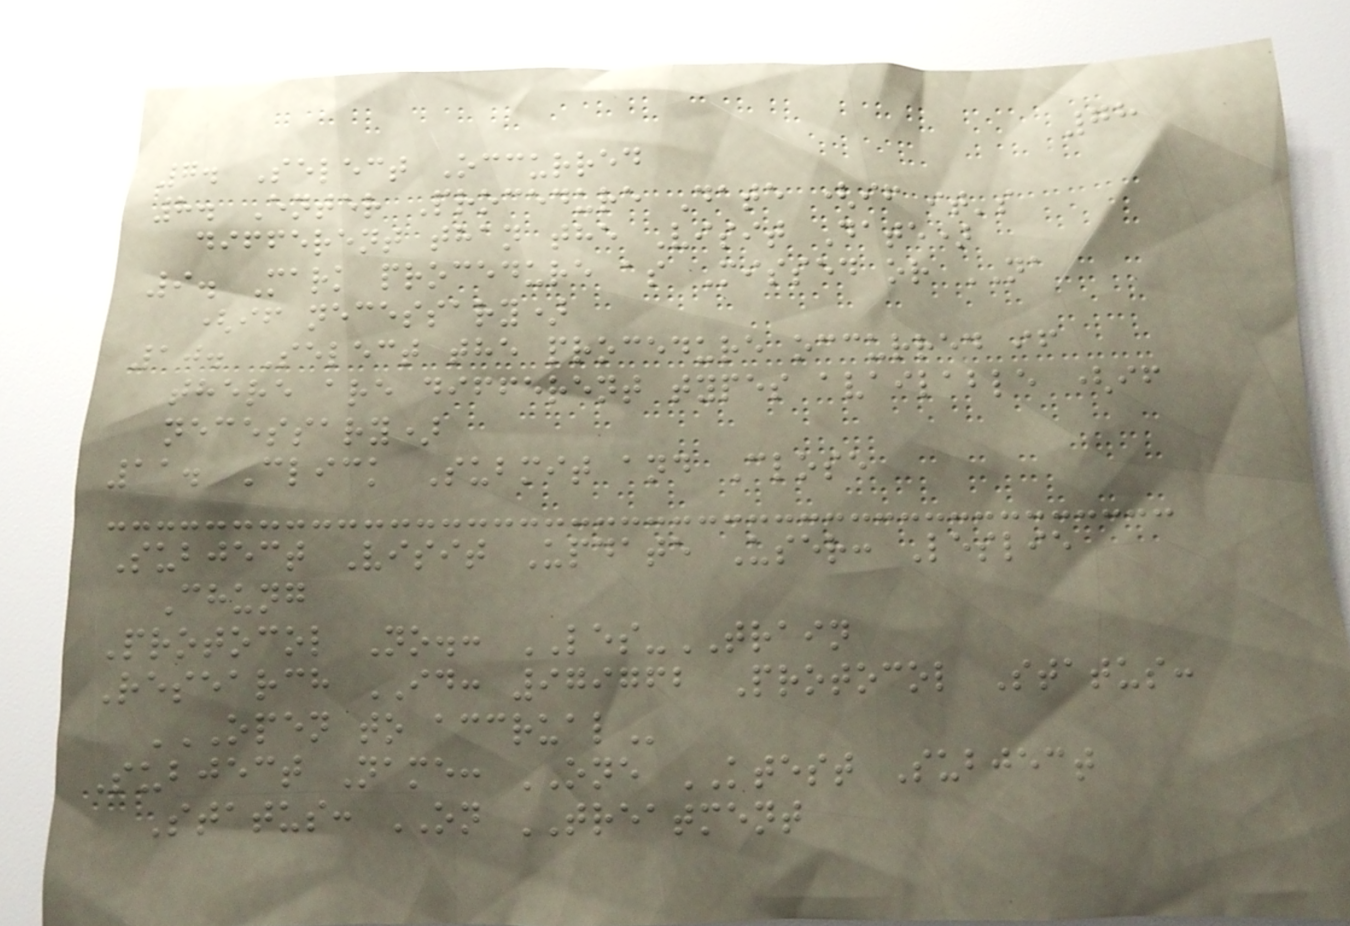78
7. Select Occurred
8. Enter Procedure Date (if it's
different than the Visit Date)
9. Mark procedure as Missed or NA
(if necessary)
10. Select the procedure occurred if
there are different types available (if
necessary)
11. Click Submit and Close
Subject Visit Update User: Leslie
Chung
Protocol No.: LES-TRAIN
Research ID: 979762 Protocol Status:
OPEN TO ACCRUAL
Subject Name: ONE KTEST Subject
Status: ON TREATMENT
